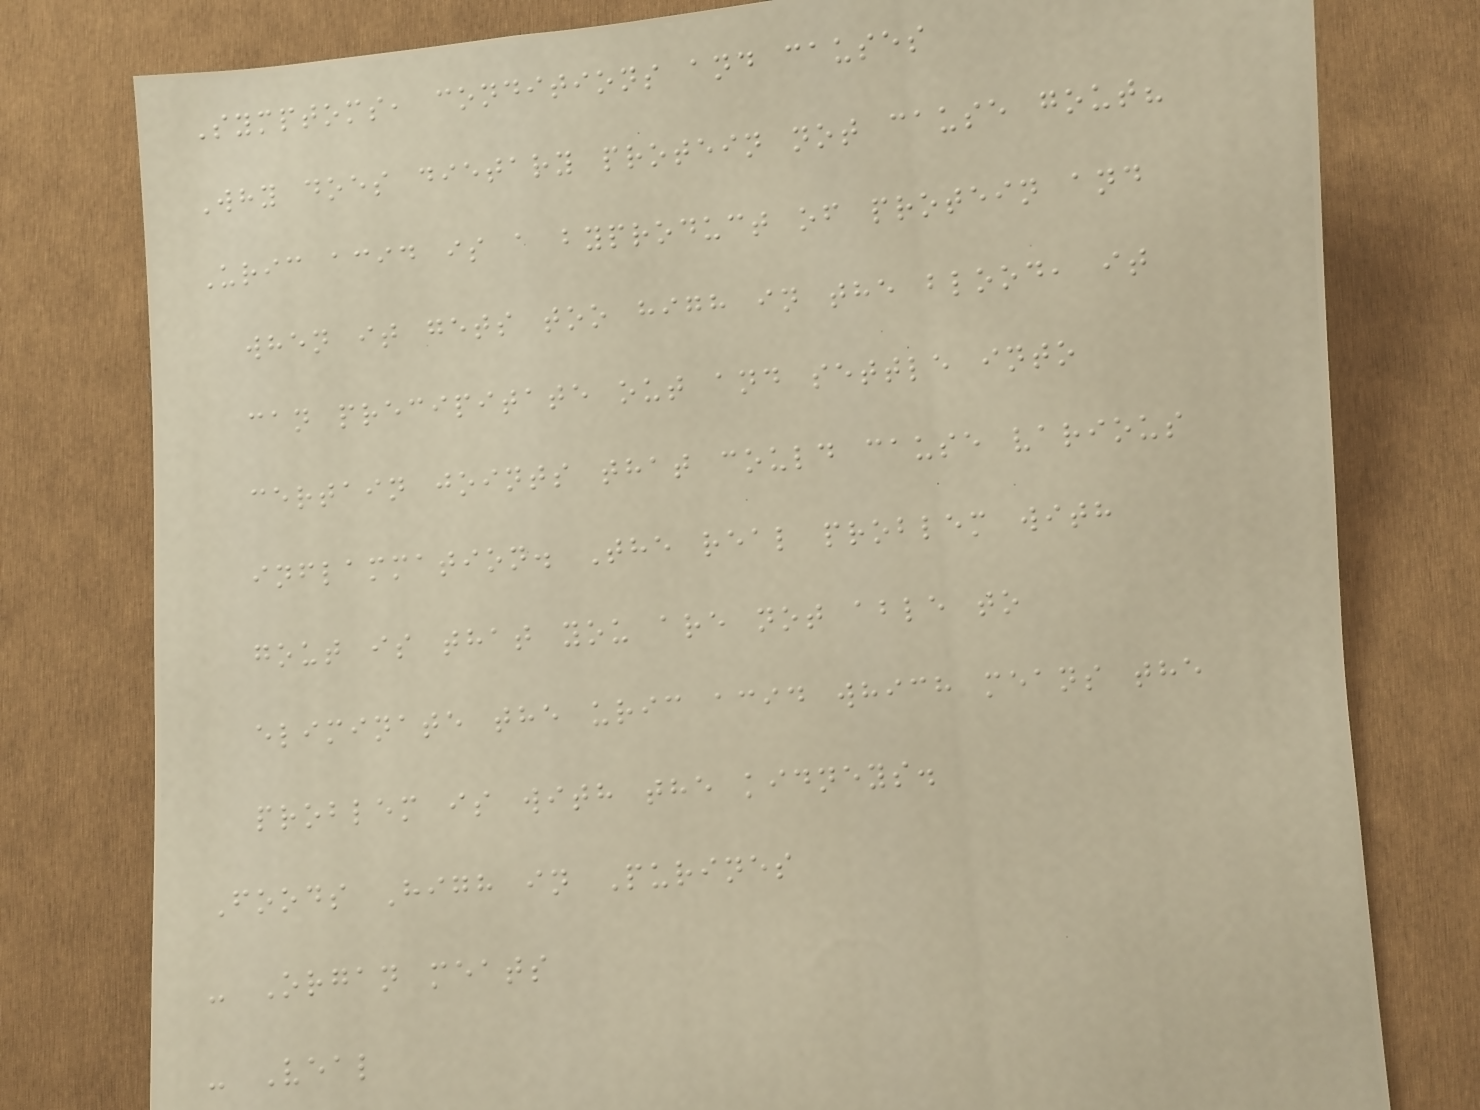Symptoms, conditions and causes
Why does dietary protein not cause gout?
Uric acid is a byproduct of protein and
when it gets too high in the blood, it
can precipitate out and settle into
certain joints that could cause various
inflammation. The real problem with
gout is that you are not able to
eliminate the uric acid which means the
problem is with the kidneys.
Foods High in Purines
- Organ meats
- Veal
